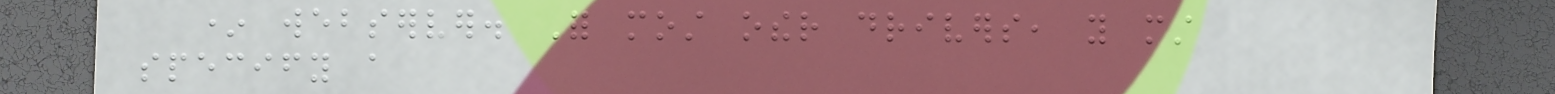* webserver. For most other drivers, you must
specify a
